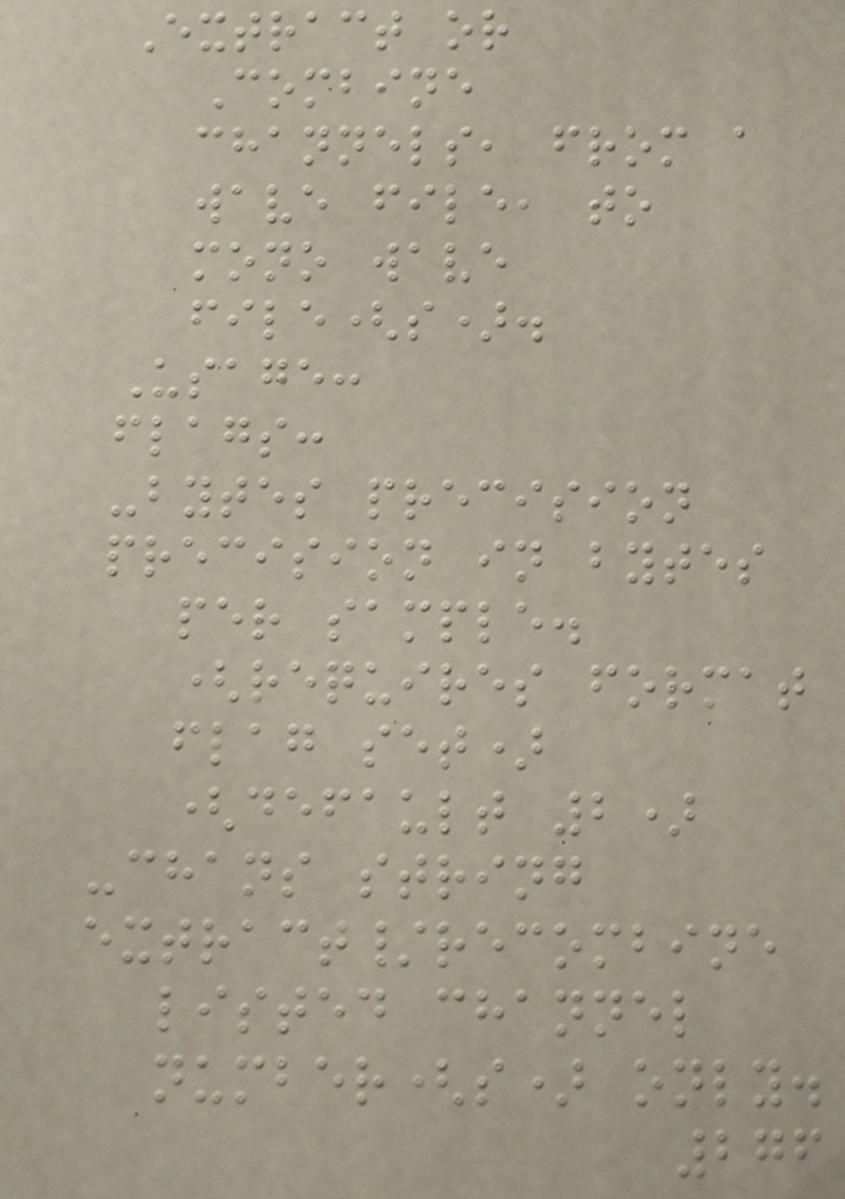Extract or
Combine
channels, from a
wave file, to
mono wave
file(s).
Usage:
flags:
-bytes precision
precision in bytes
per sample.
(requires format
flag set)
(default 2)
-chans string
extract/recombine
listed channel
number(s) only.
276
